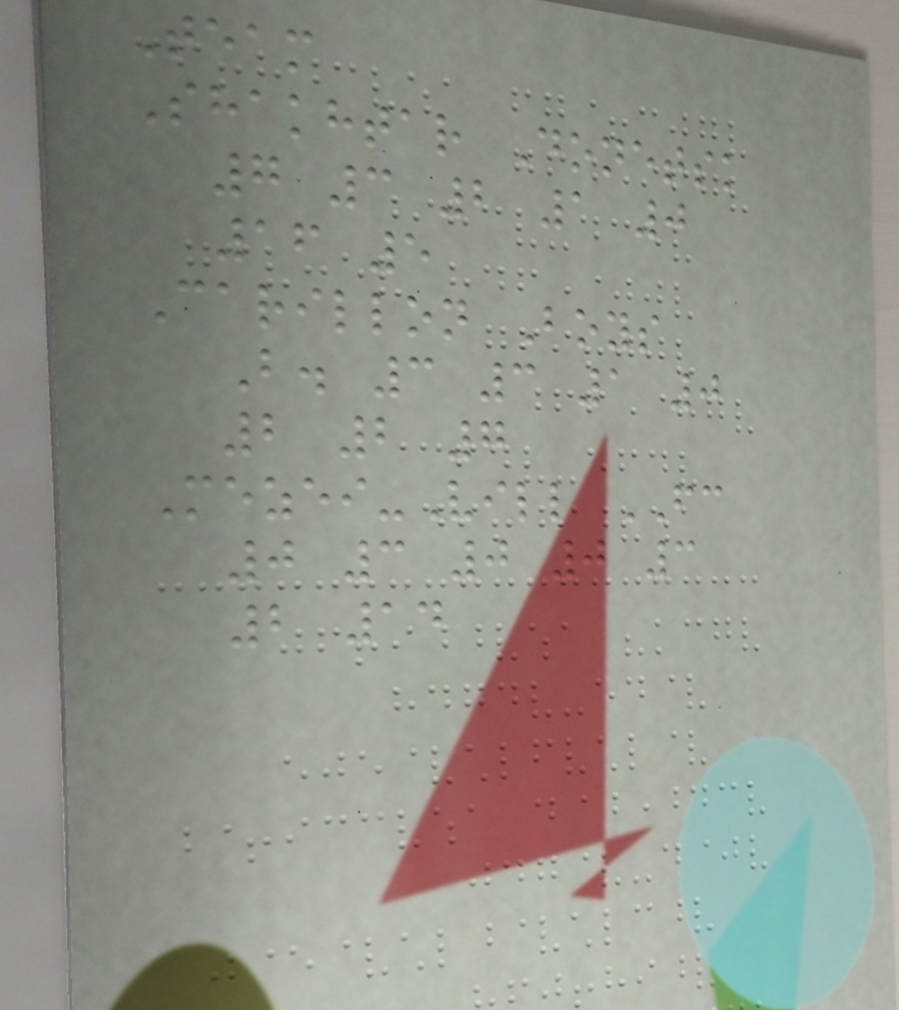Team
Shakhtar Donetsk
7 3 2 1 0
16 5
Carillon Boys
B. 3 3 1 0
2 2 7
Mezei-Vill FC
0 3 0 0 3
2 14
